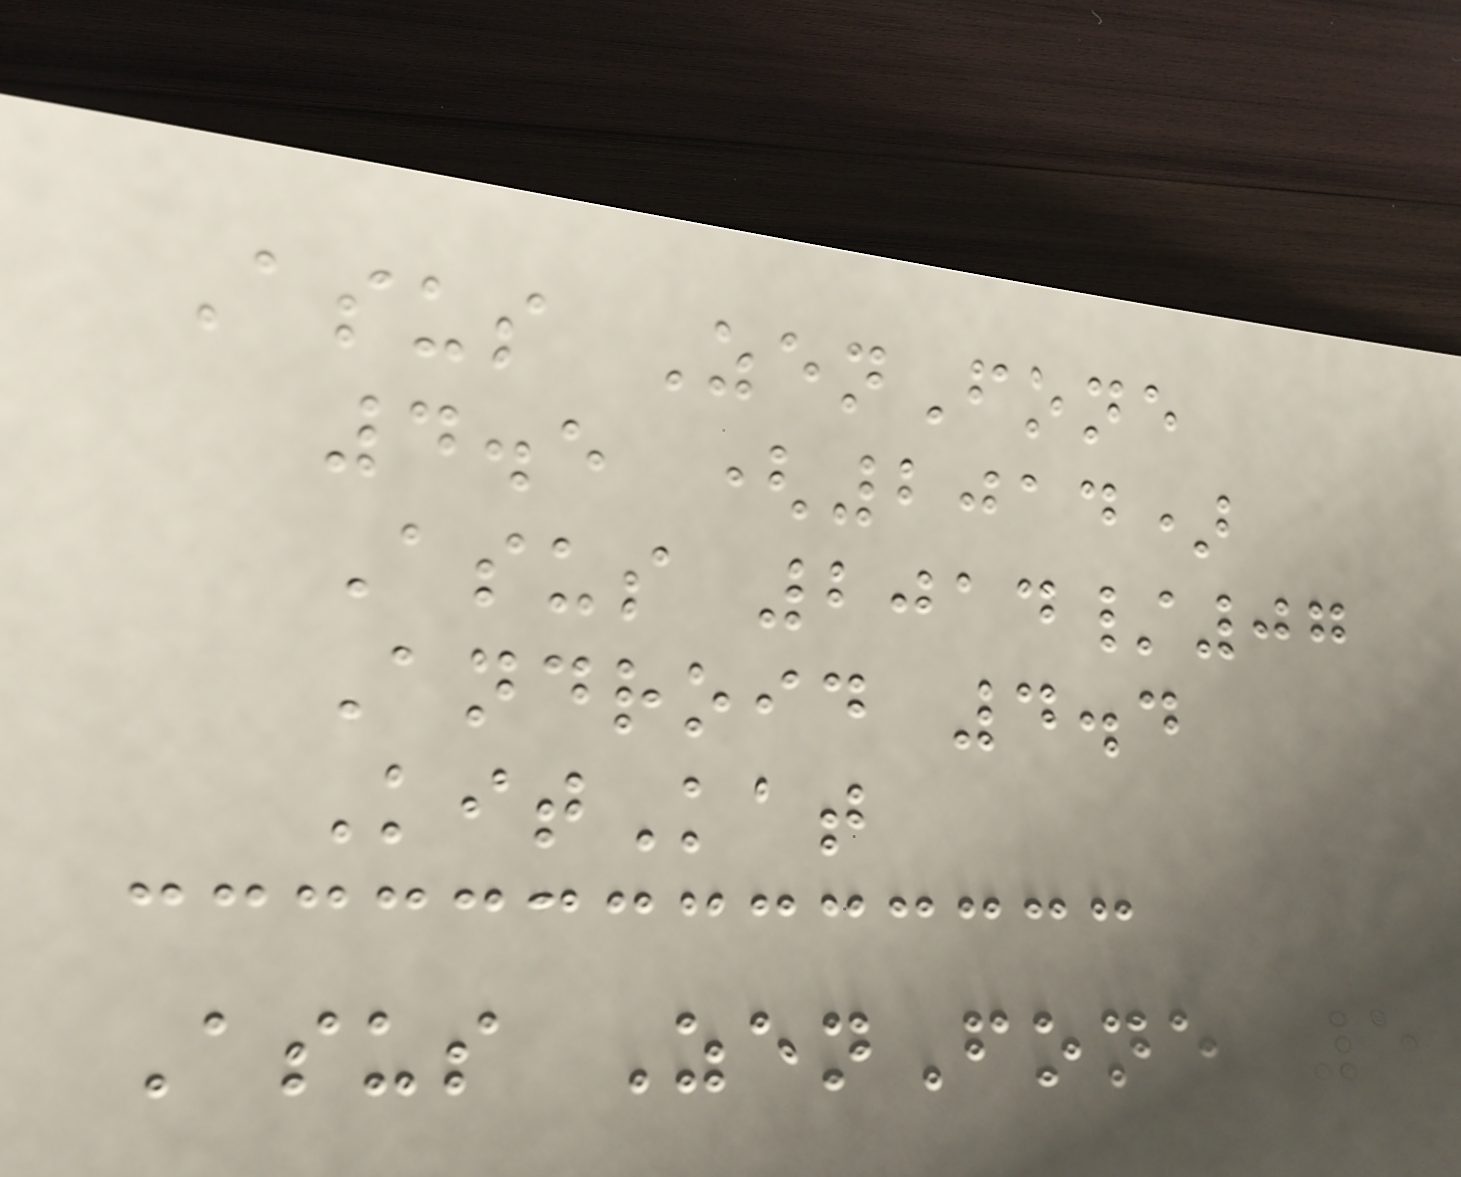Asus ZenFone
4.5 (2014)
Asus 2014/07
Android 4.4
KitKat
Asus ZenFone 5
